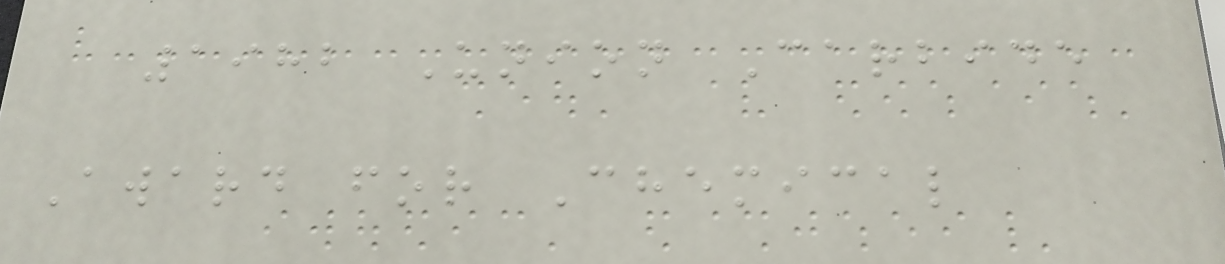1982 Union Carbide
Award for Chemical
